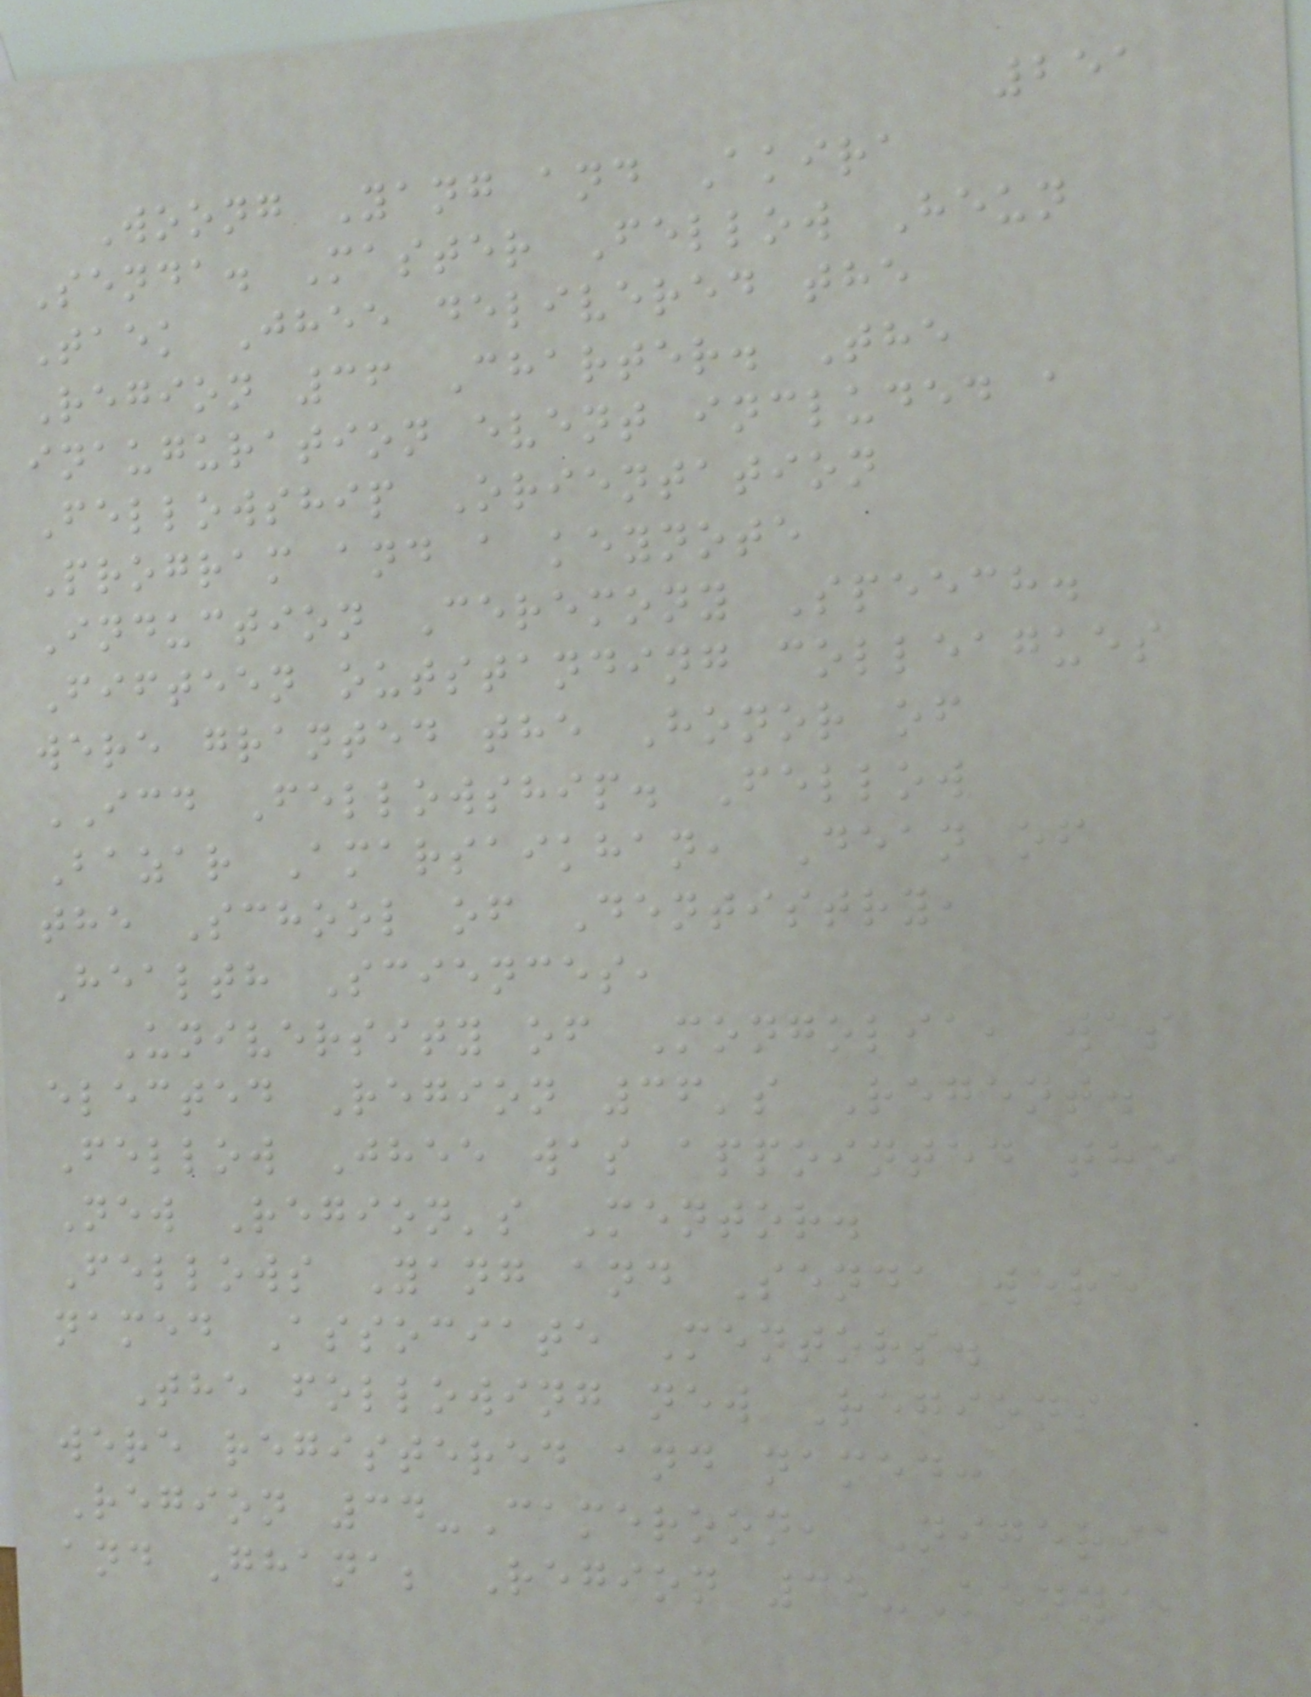251
Woong Yang and Akira
Senda. Master Fellow Heun
Taek Jhee delivered the
Region 36 Charter. The
inauguration event included a
Fellowship Orientation
Program and a keynote
Induction Ceremony Speech.
Fifteen outstanding colleagues
were granted the Honor of
ICD Fellowship. Fellow
Bazar Amarsaikhan, Dean of
the School of Dentistry,
Health Sciences,
University of Mongolia, was
elected Region 36's Regent.
Fellow Jhee was appointed the
New Region's Mentor.
Fellows Yang and Senda were
named Associate Mentors.
The following new Regions
were registered and named:
Region 34-Cameroon, Nigeria
and Ghana; Region 35-Kenya,
